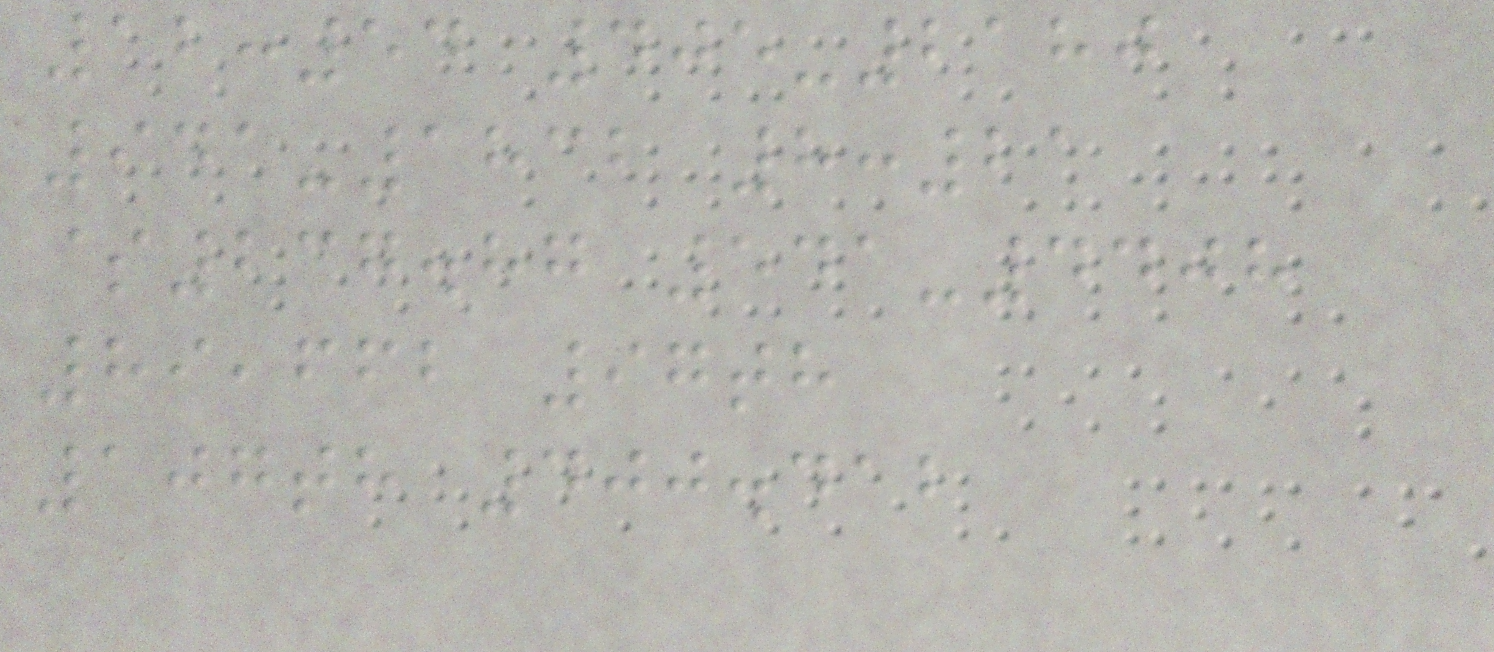12:54 405-2180
941-1832 8:21
$237.87 541-4408
89,662 97th
107th 400.412
